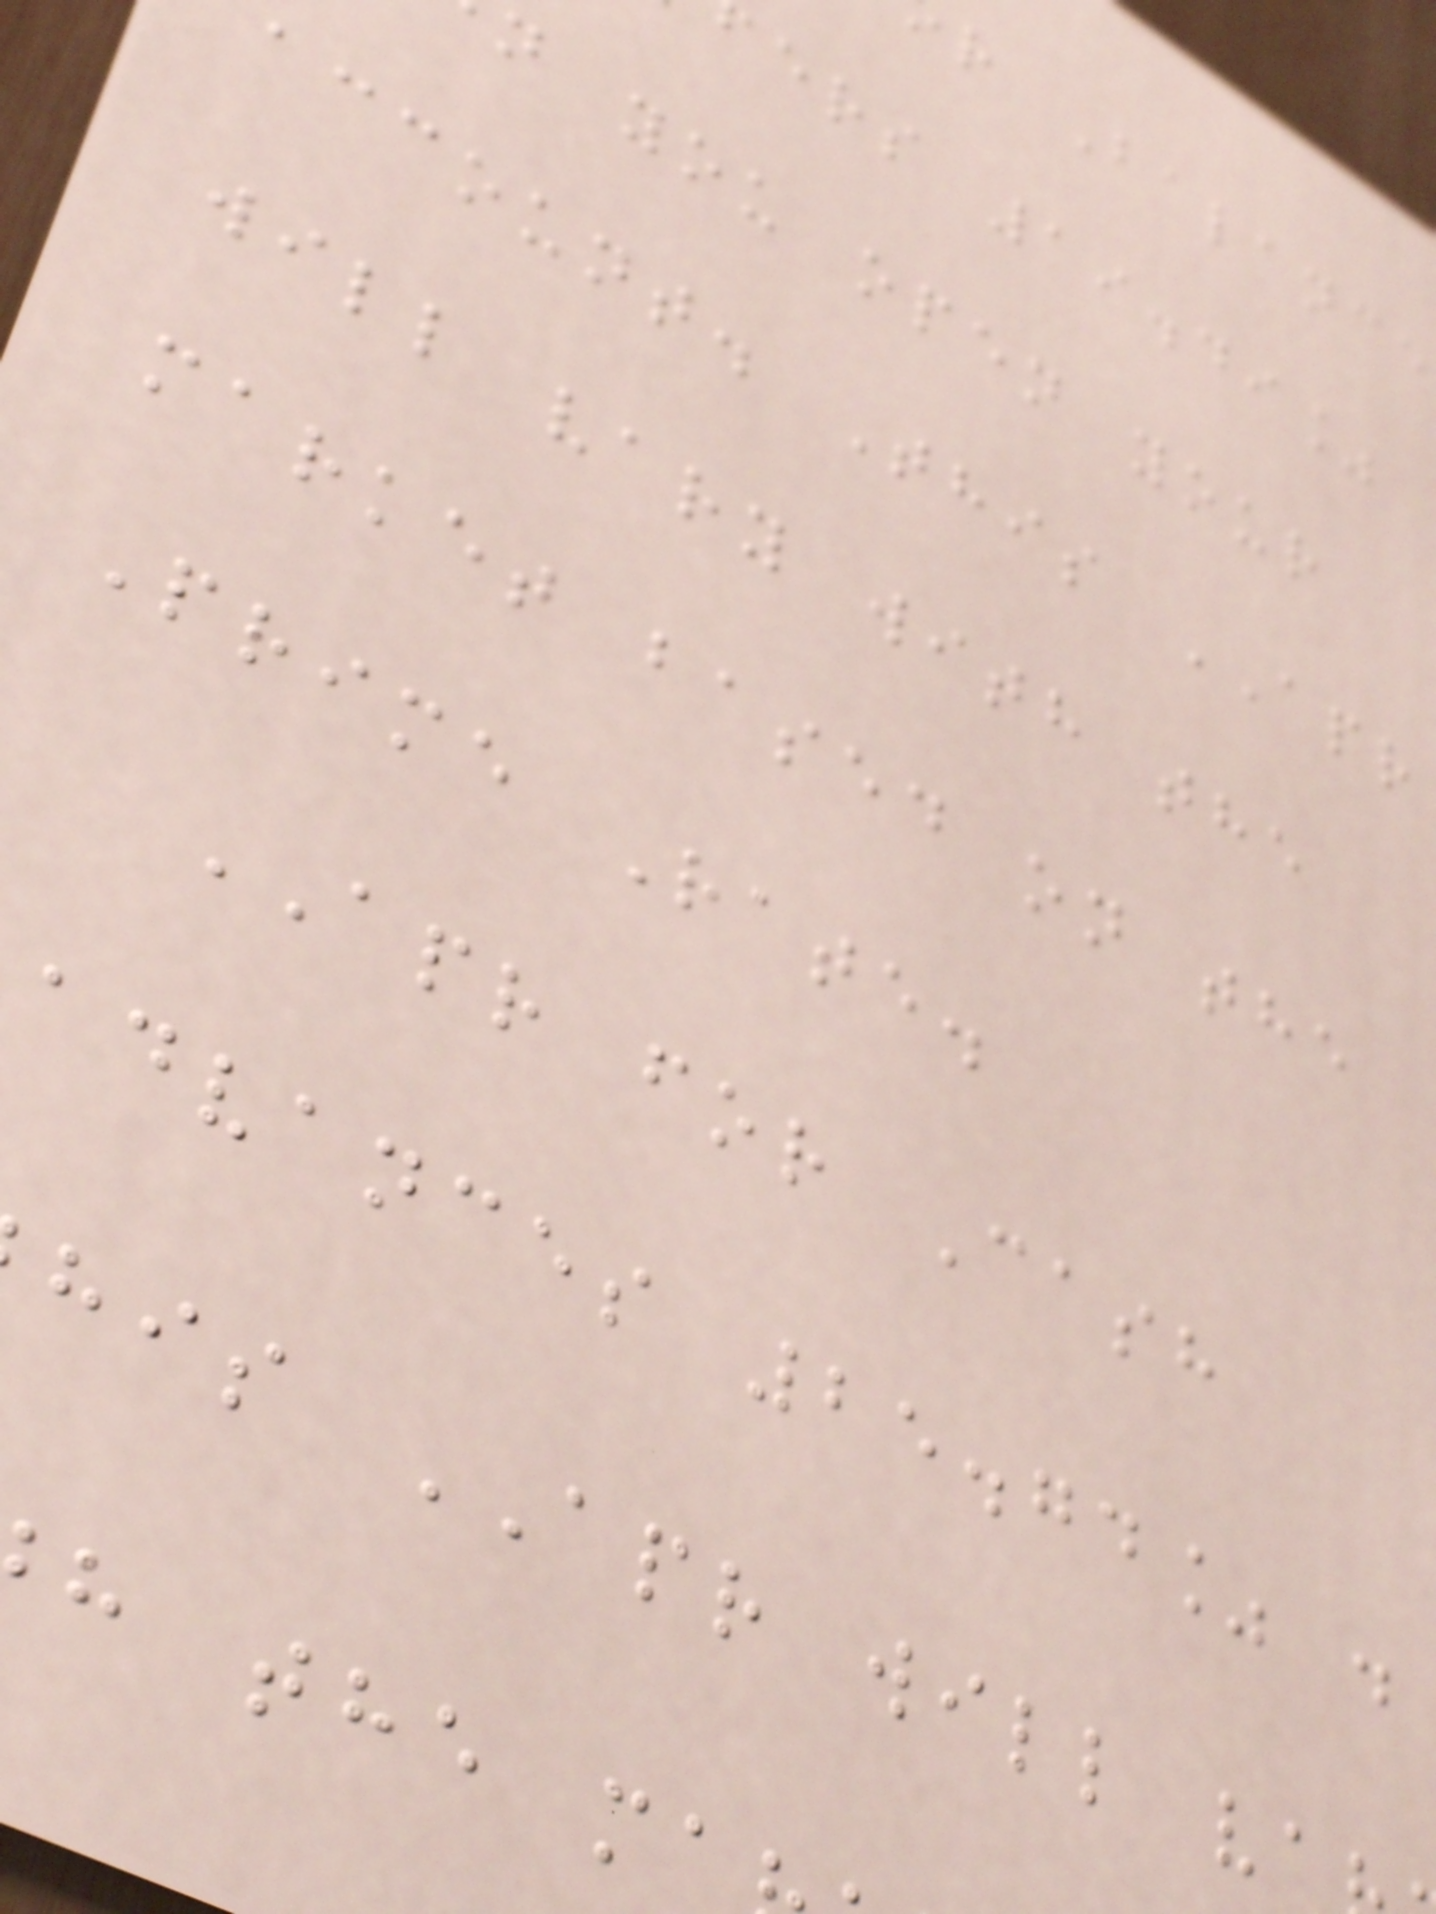r Balance
ers 19.49%
n you open your
account. This APR
will vary with the
market based on the
Prime Rate.
APR for Cash
advances 25.74% .
his APR will va
h the ma
